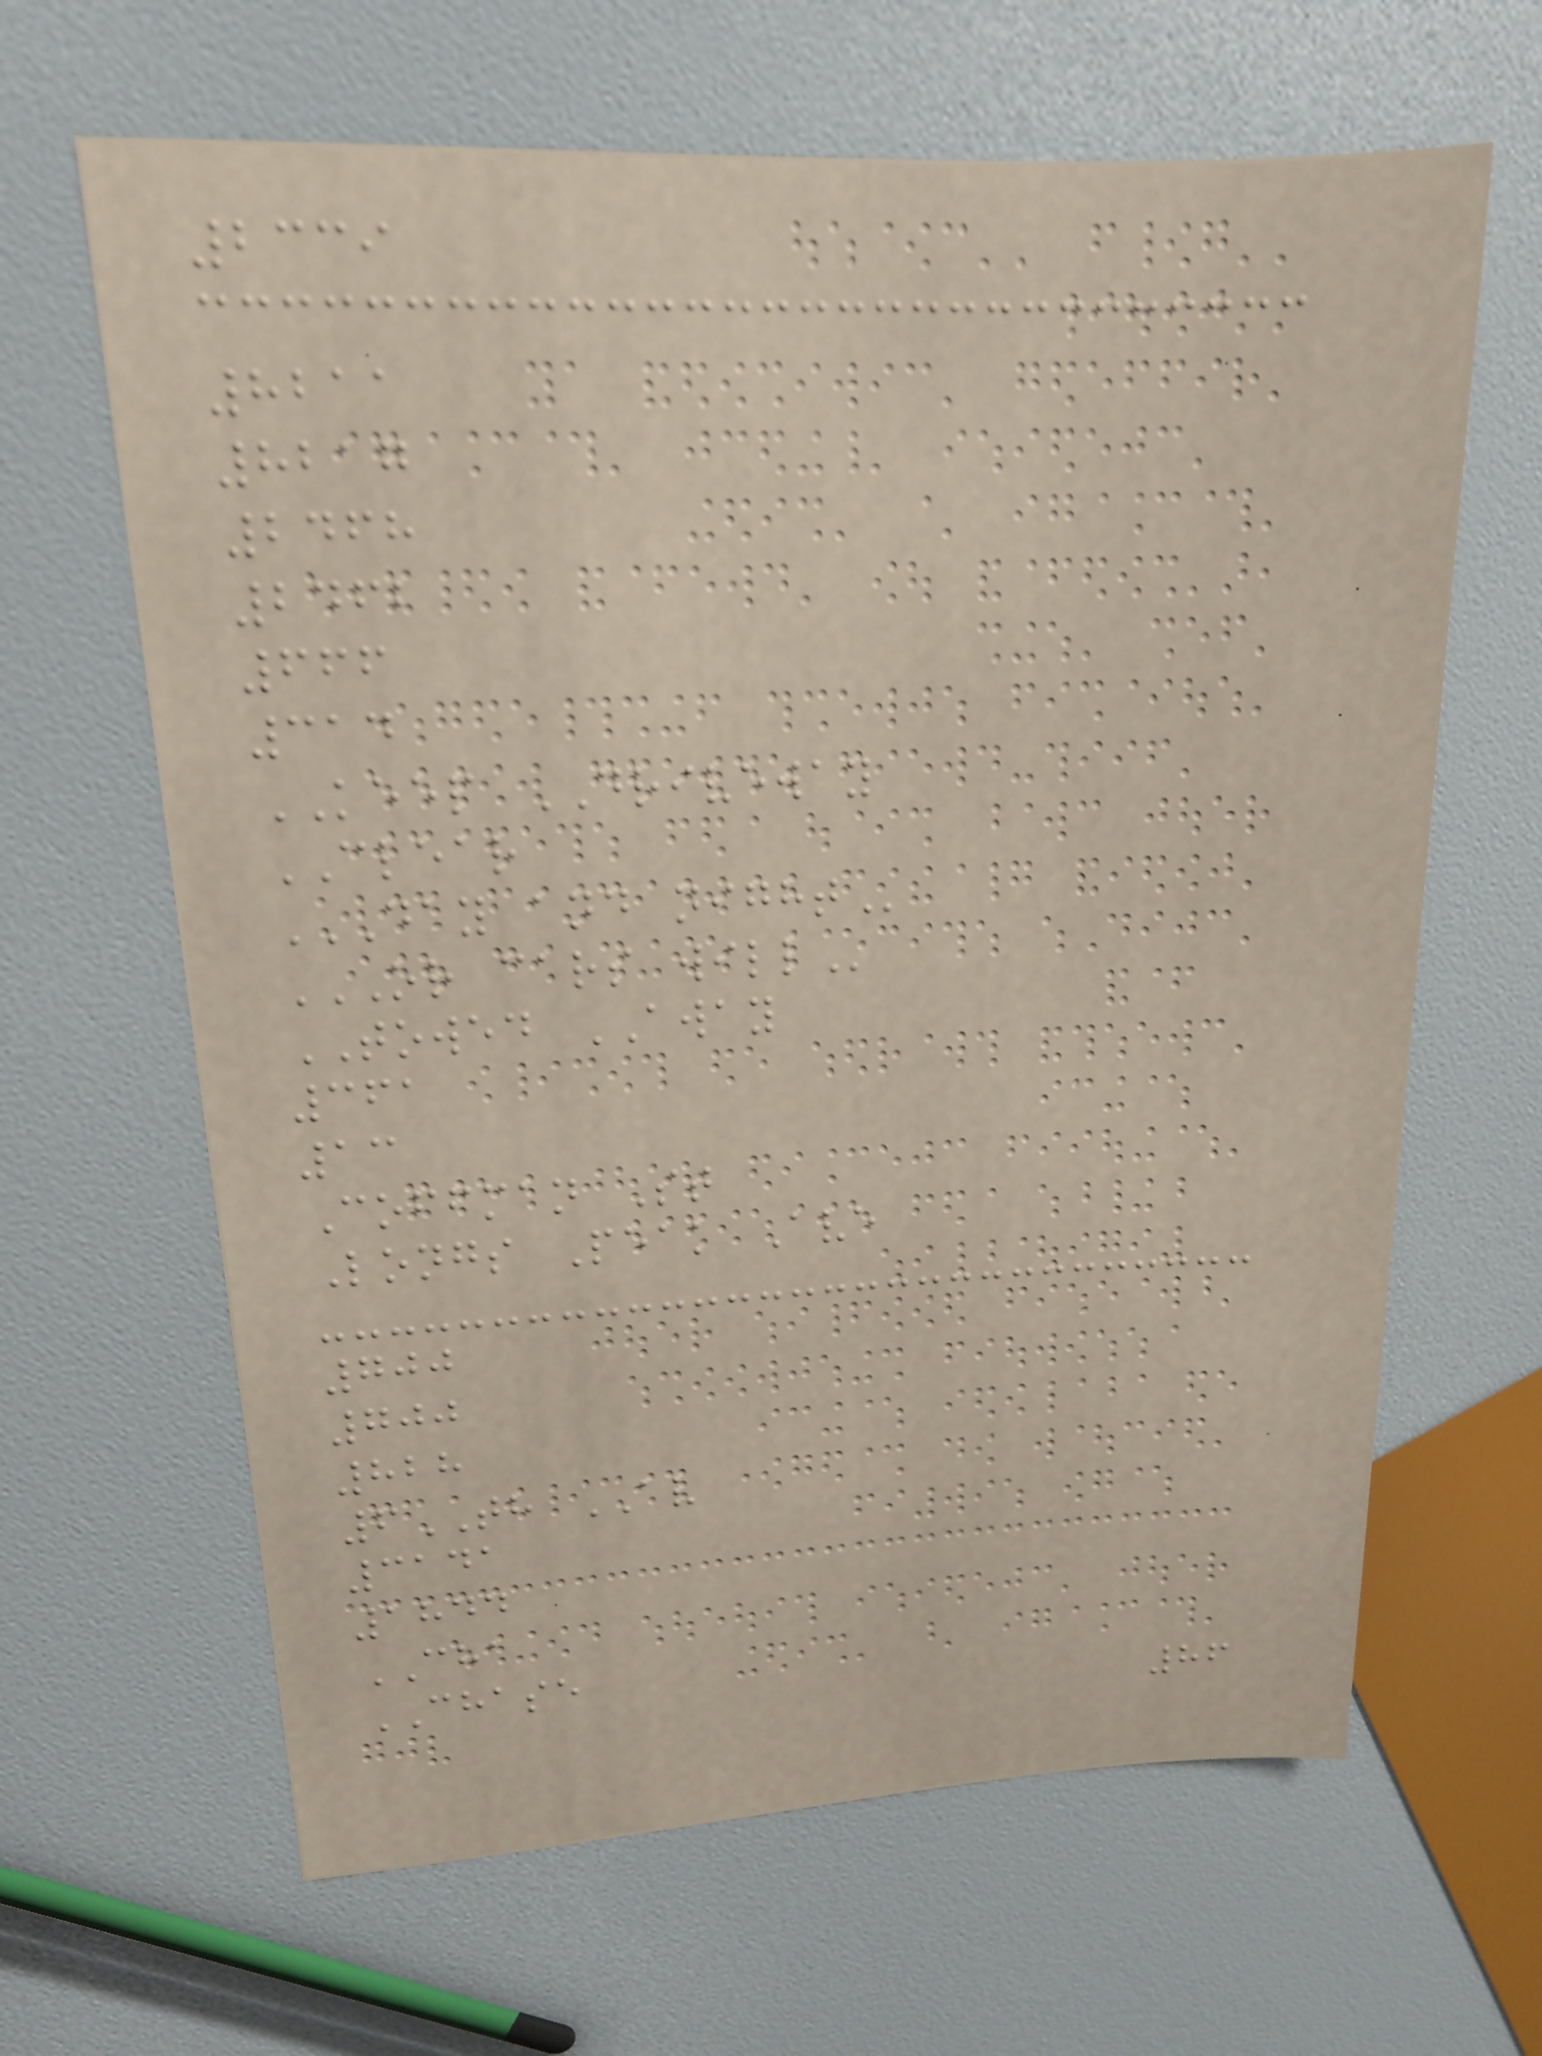2339
8211
8217
2468
2462
666
314
KEEP DRIVEWAY
CLEAR
DAY AND NIGHT
OR CARS WILL
TOWED AWAY
361
13
Coffman St
Longs Peak Ave
700
700
828
6TH AV
3141
1844
CHA
CHASE
86
